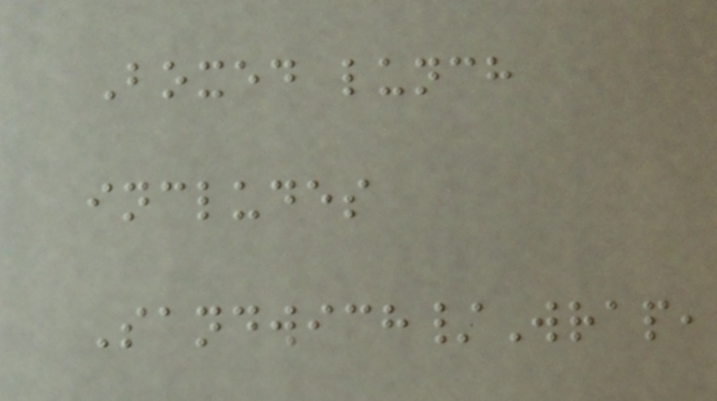Boxed lunch
includes
Sandwich/Wrap,
